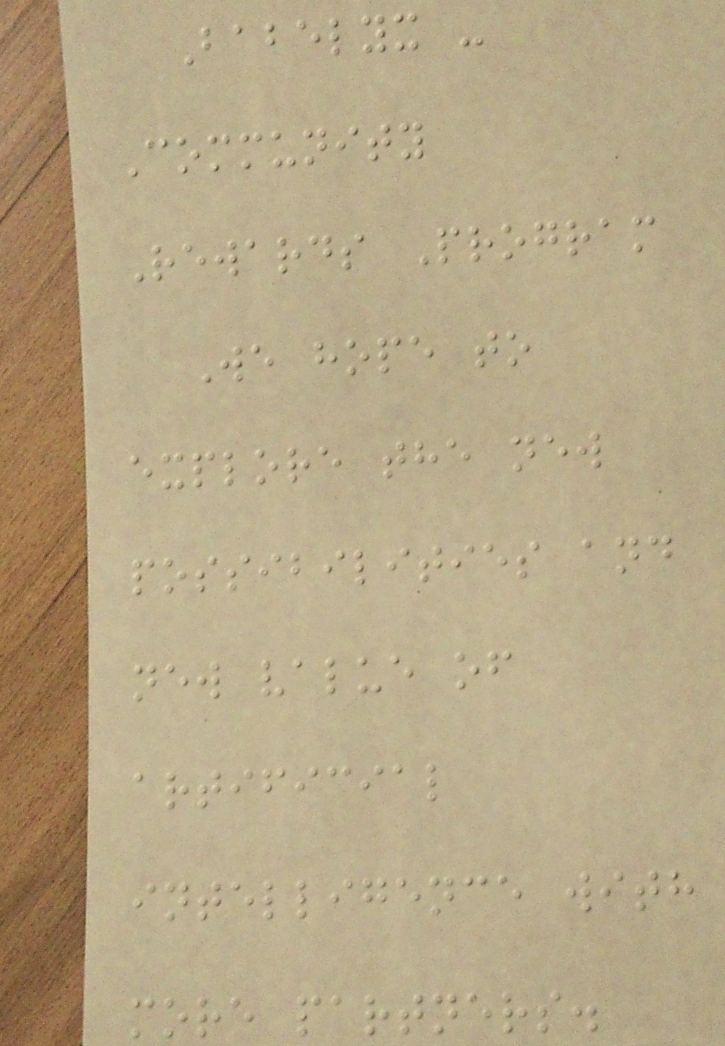Babelyx -
Community
Rewards Program
We hope to
explore the new
possibilities and
new value of
artificial
intelligence with
more partners.
